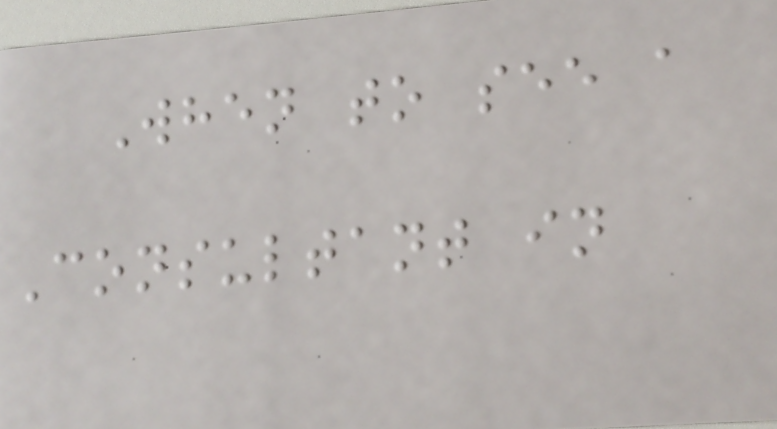When to see a
Consultant in
